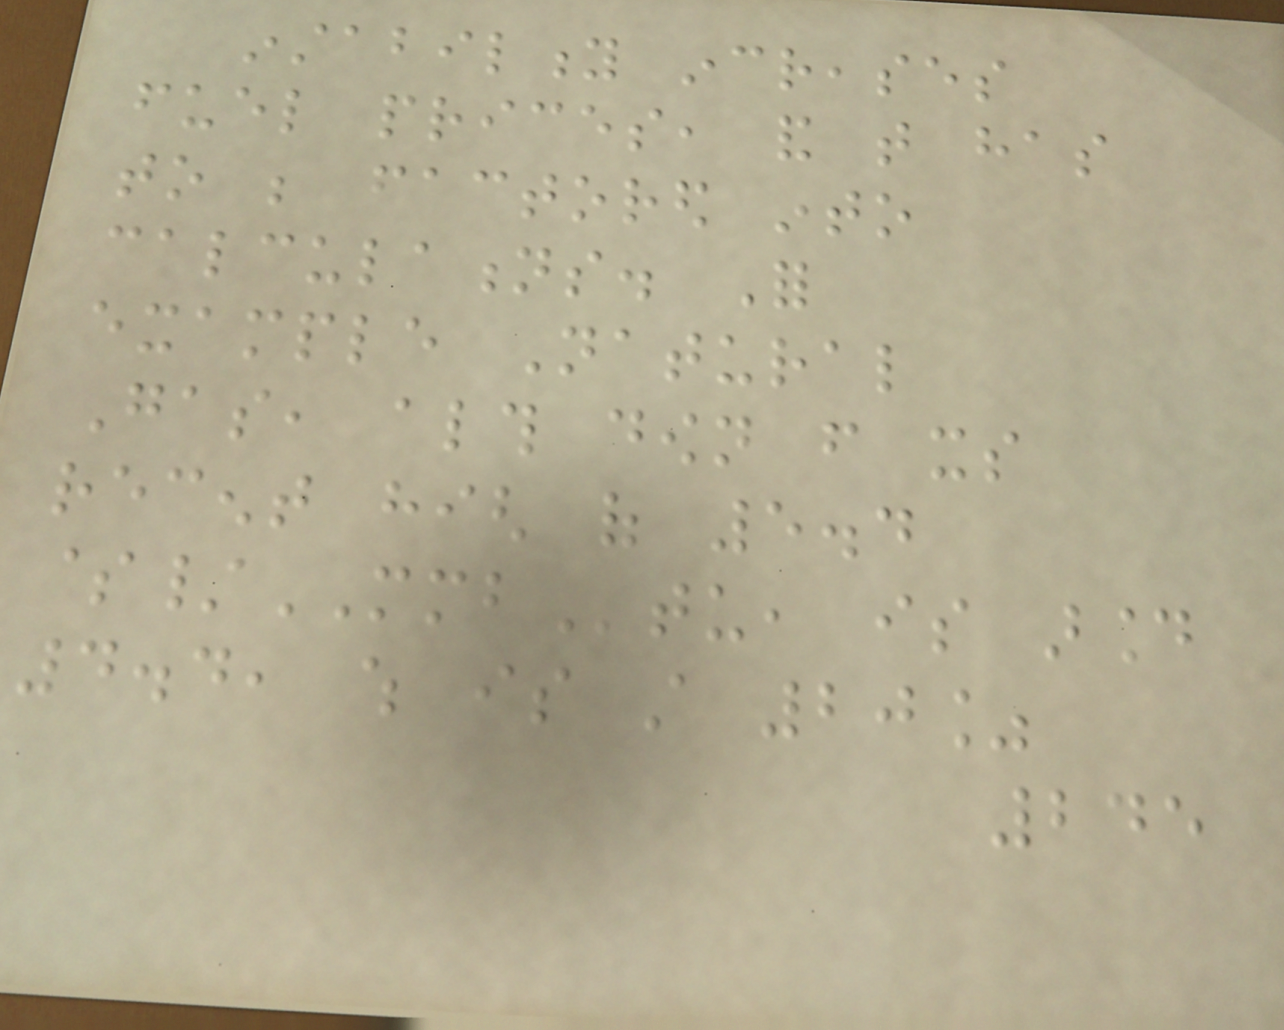instability increases
fuel prices, and that has
to be factored into
calculations. For
example Natural
Gas, although down from its
recent high of 5.4
$/MMBtu, is around
4.4, which is still 20%
245
